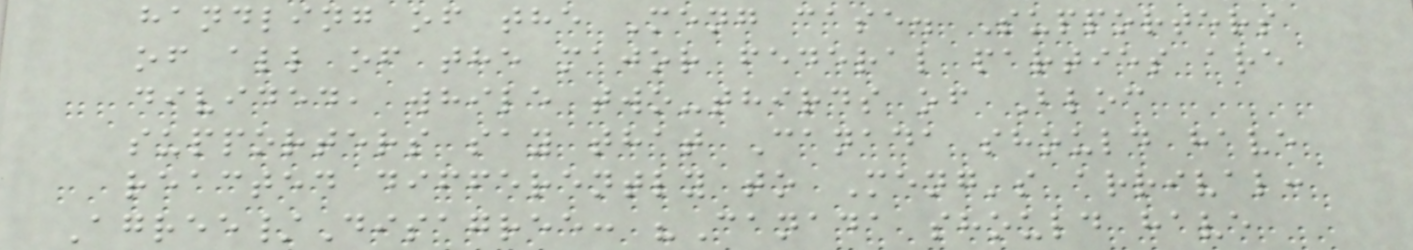handling of the Meng case. Supporters
of all of the major federal parties are
divided, while two-thirds of Bloc
supporters say that Canada should have
reacted differently to Meng's arrival:
Agree/Disagree: "Canada should have
